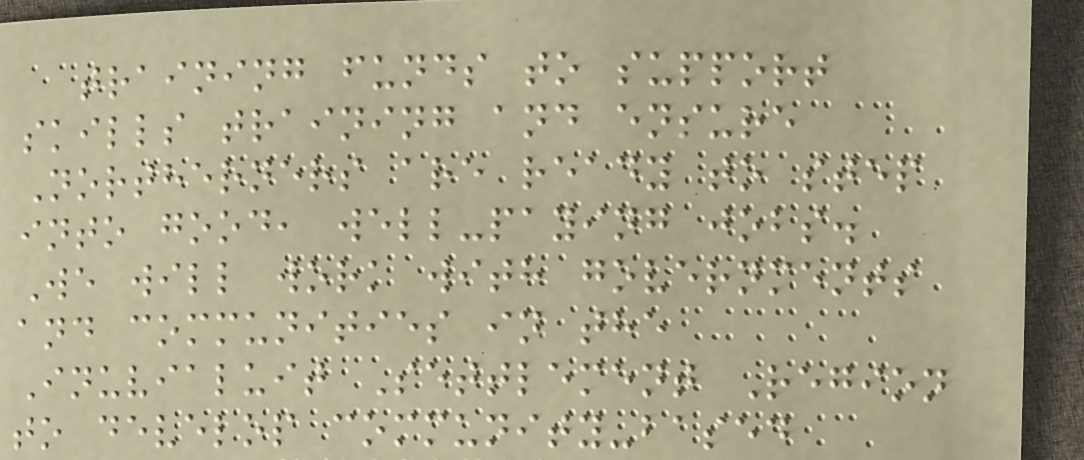training funds to support
skills training and ensure
Northerners are ready to step
into good, well-paying jobs.
We will work with governments
and communities in the
Inuvialuit Settlement Region
to develop community-based
